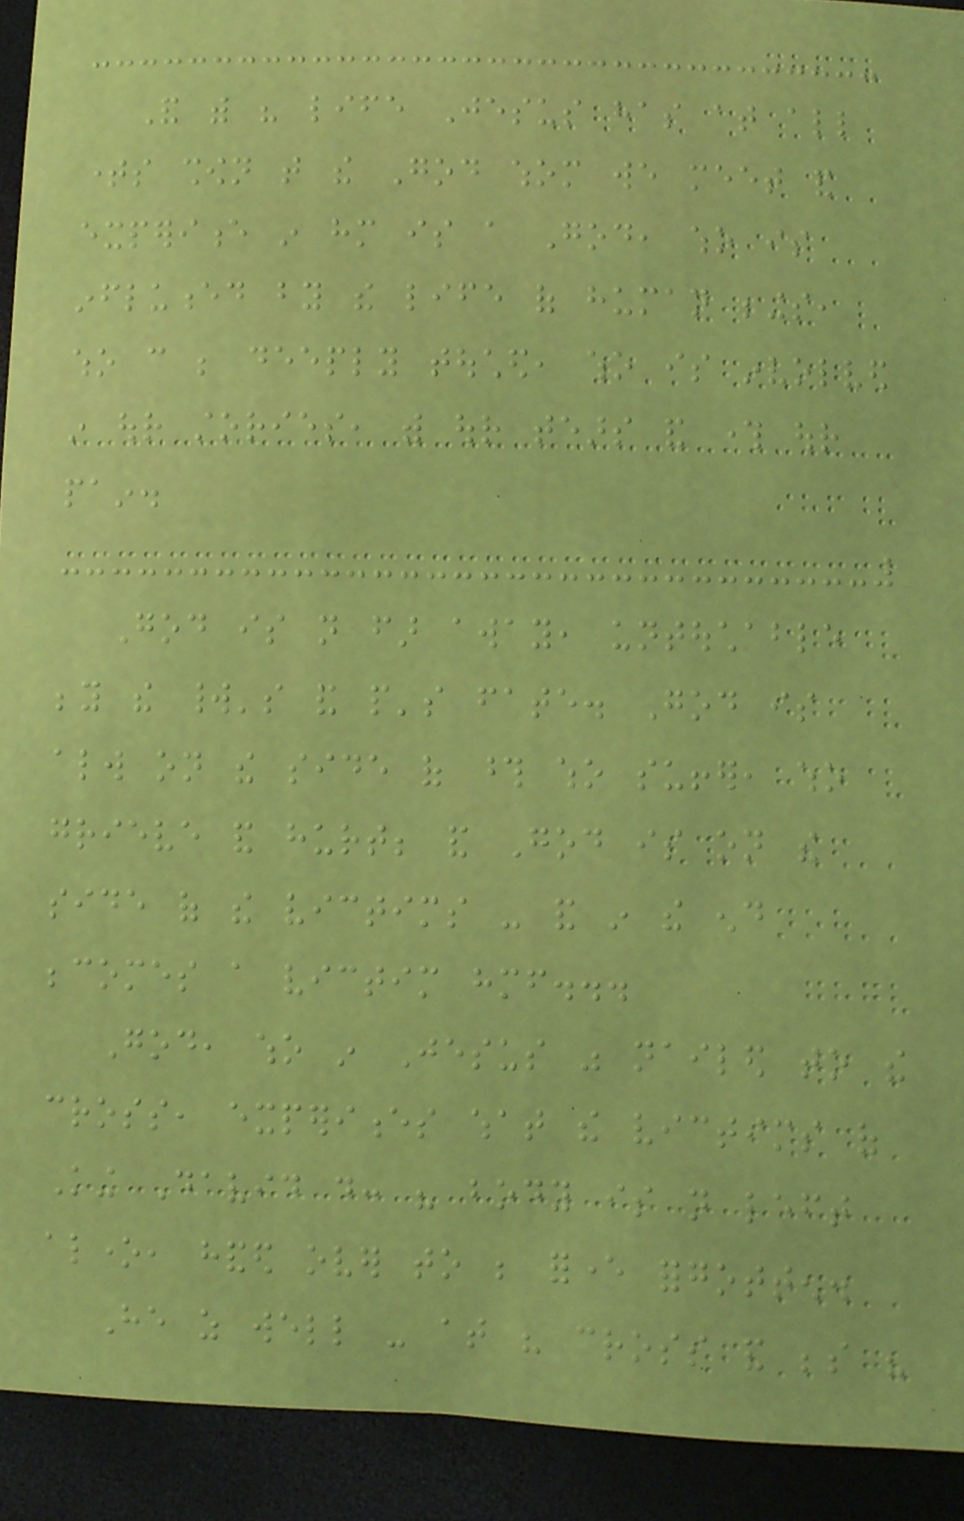And with his life Jesus has at all
times shown that the God whom we meet and
experience in him is a God, who is
influenced by the life of human beings,
who can be deeply touched, who is involved
in our stories, with our tears and through our
pain.
God is not far away, untouchable
beyond the world's and people's fate. God is
always on the side of those who suffer, who
grieve and hurt; and God is on the
side of the victims - and in the end
becomes a victim himself...
God, who in Jesus was nailed to the
cross, experiences what the victims of
King David do: his body is not left
alone, handed over to be forever forgotten.
He as well - at his cross and beside his
